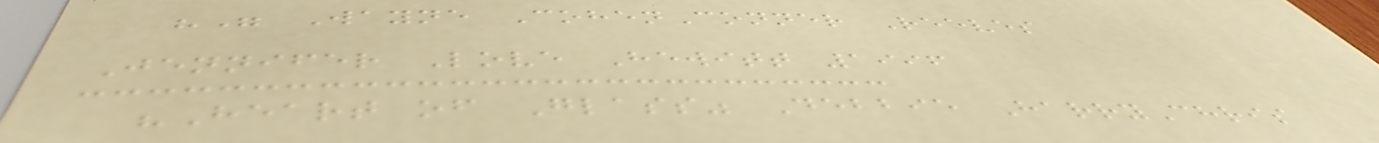"" Wayne CohenConner Reeves
Jennifer Love Hewitt 1996
"Heart of Glass" Debbie HarryChris
